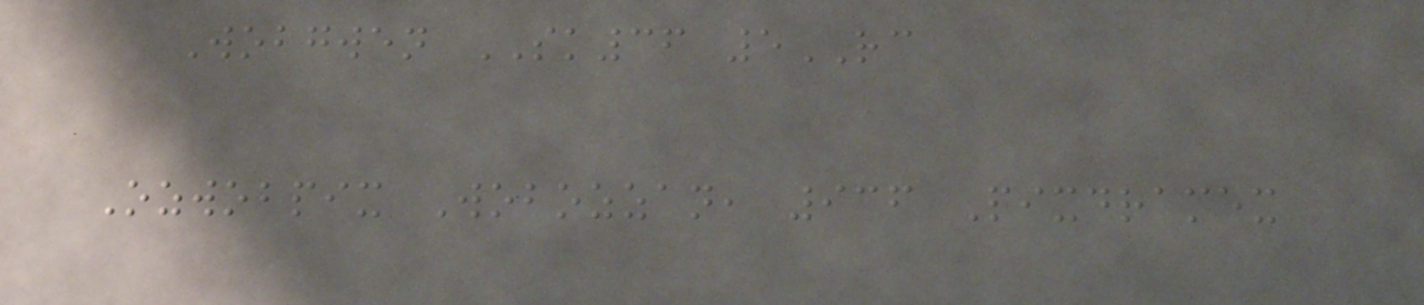Wobgwen SK36 5RC
Ozwobpix Wobozzan, 936 Pixdramex
